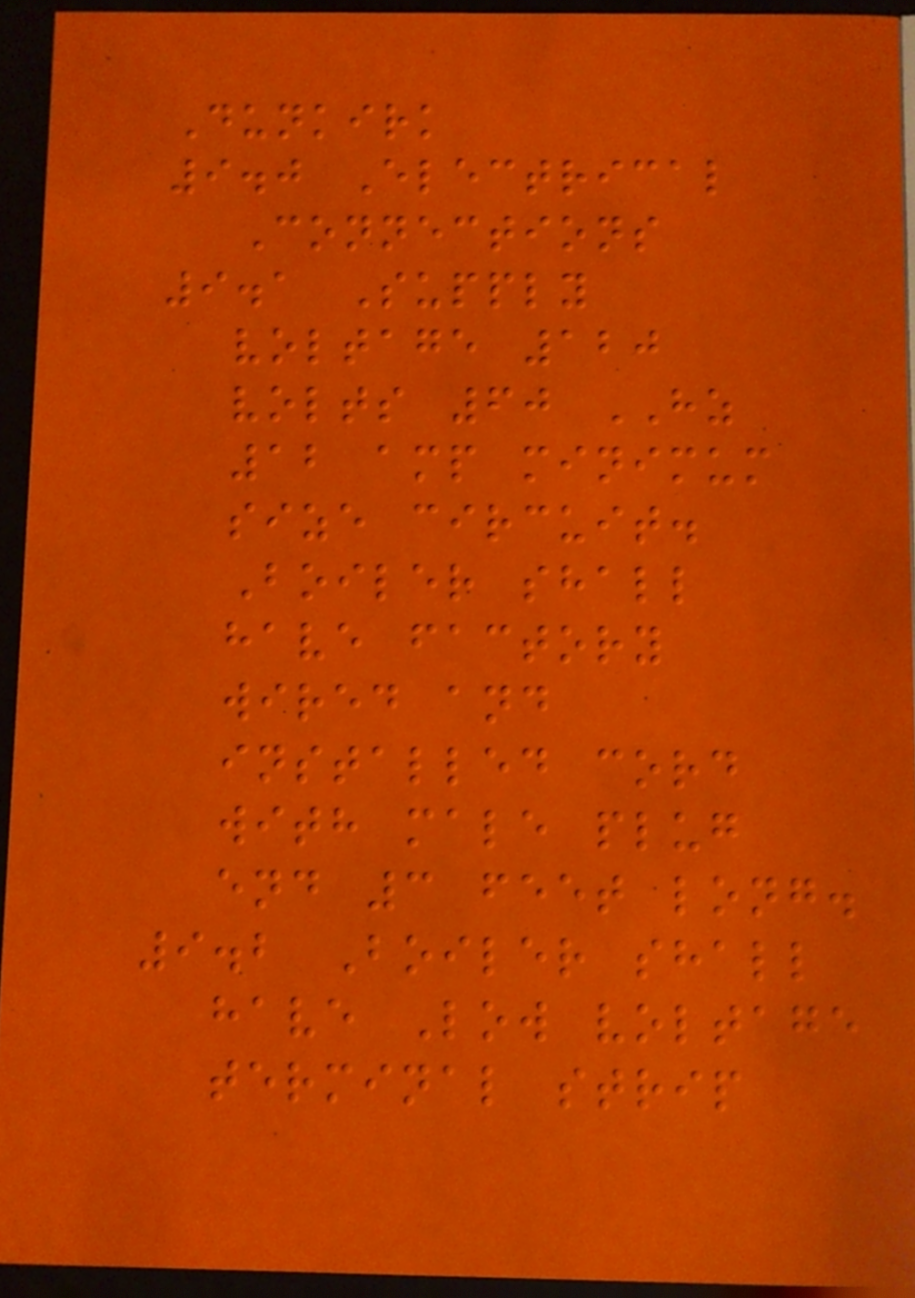Dunkirk
9.0 Electrical
Connections
9.1 Supply
voltage 120
volts 60 HZ
12 amp minimum
size circuit.
Boiler shall
have factory
wired and
installed cord
with male plug
end 3 feet long.
9.2 Boiler shall
have Low voltage
terminal strip
